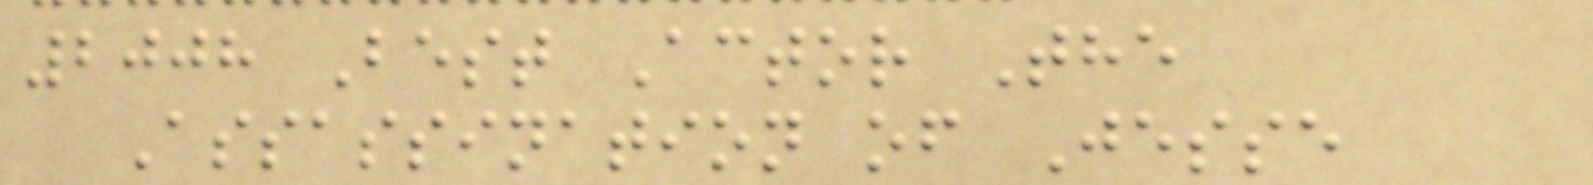2008 Best Actor The
Assassination of Jesse
